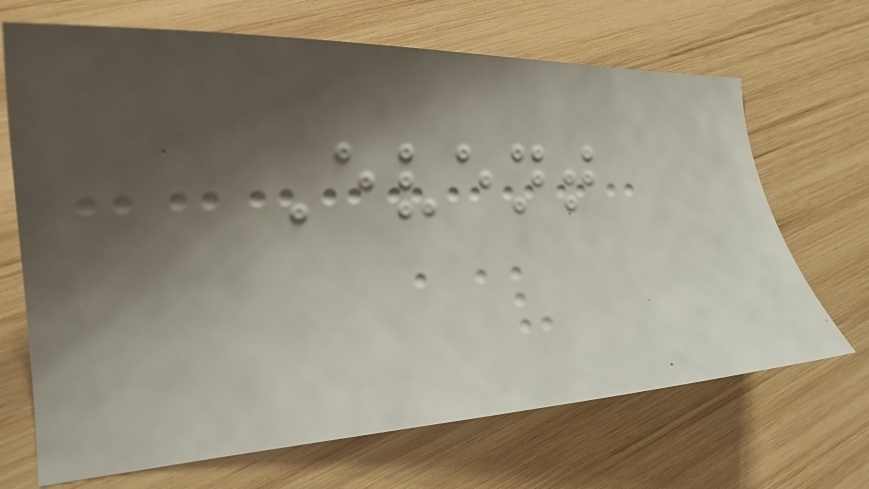Event
